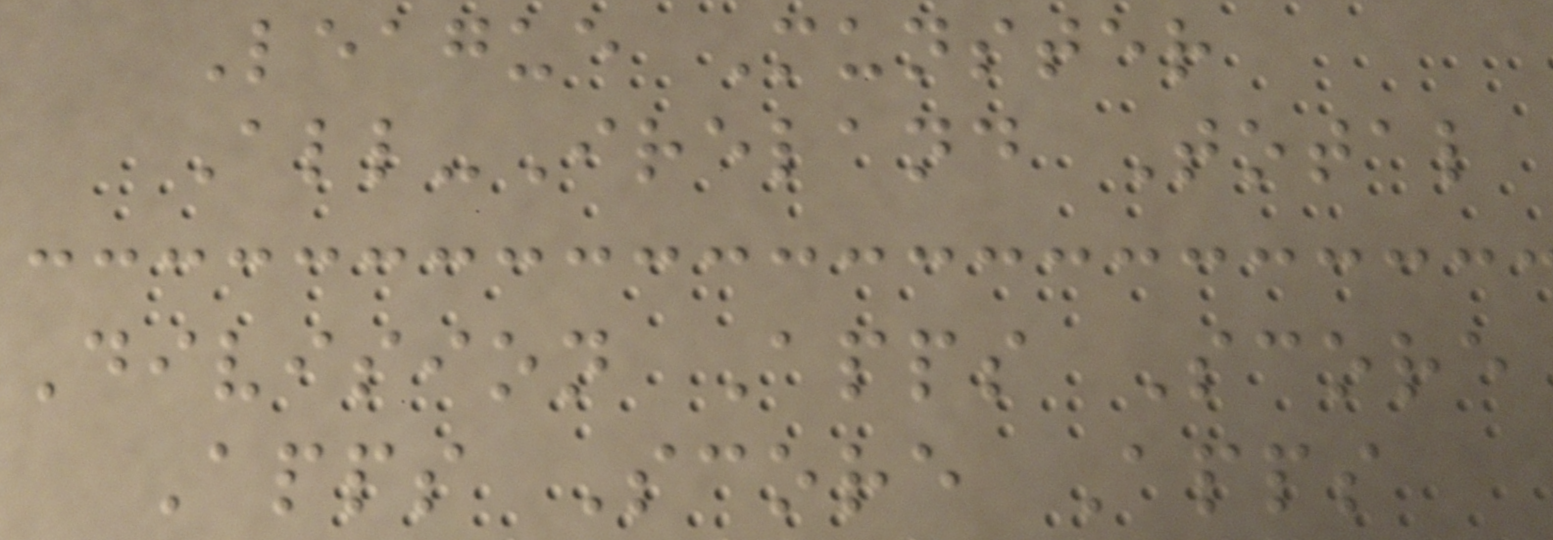League Munster
All-Ireland Total
Division Apps Score
Apps Score Apps
